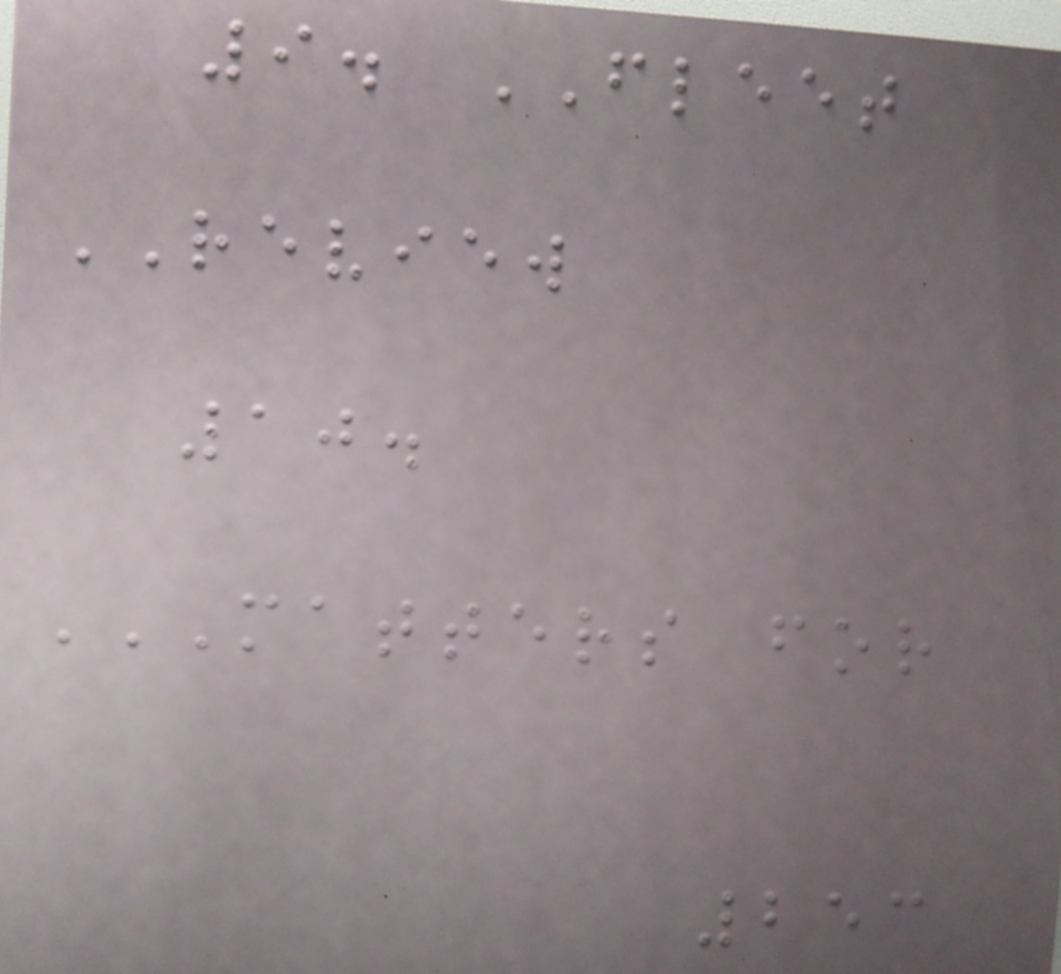9. FLEET
REVIEW
10.
MATTERS FOR
253
